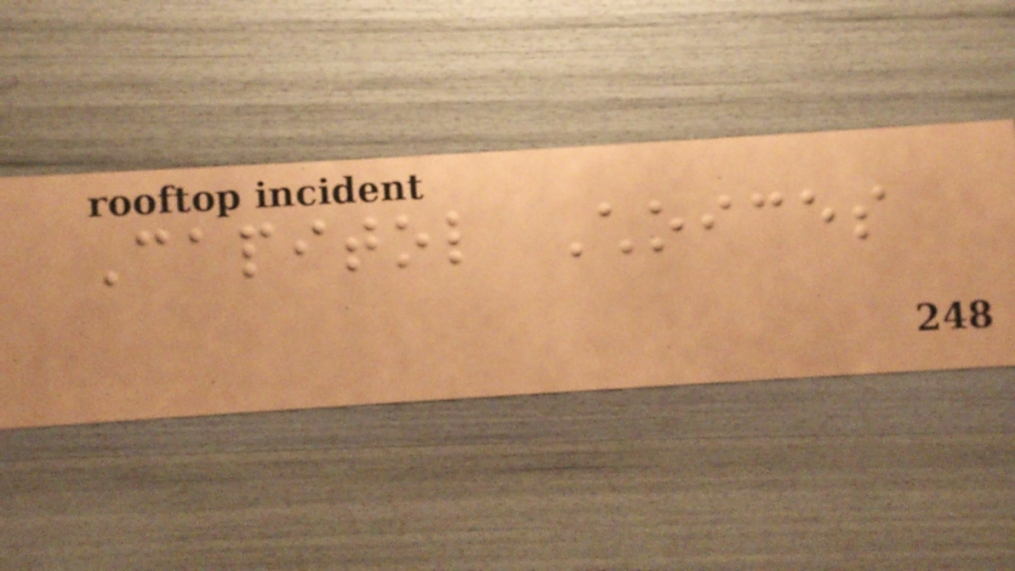Capitol Choices
